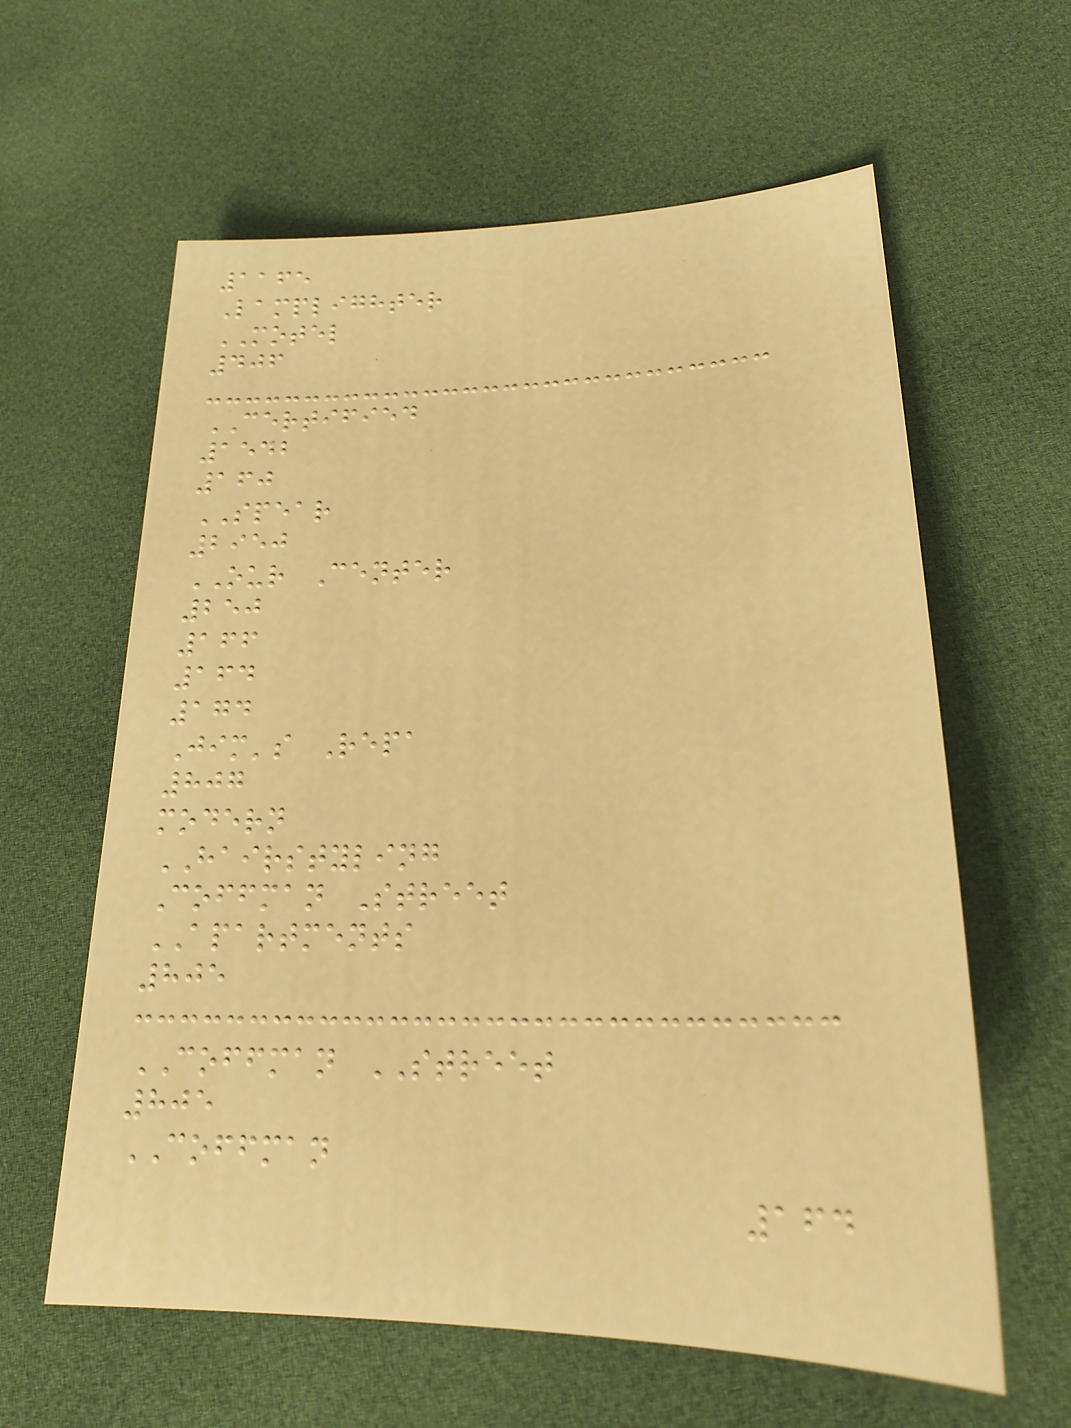1165
Lamplighter
MOTEL
406
CERTIFIED
1542
160
SPEAR
2950
OUR Center
250
166
164
174
Jim's Repa
807
modern
HAIRSTYLING
Coffman Street
APARTMENTS
805
COFFMAN STREET
805
COFFMAN
164
